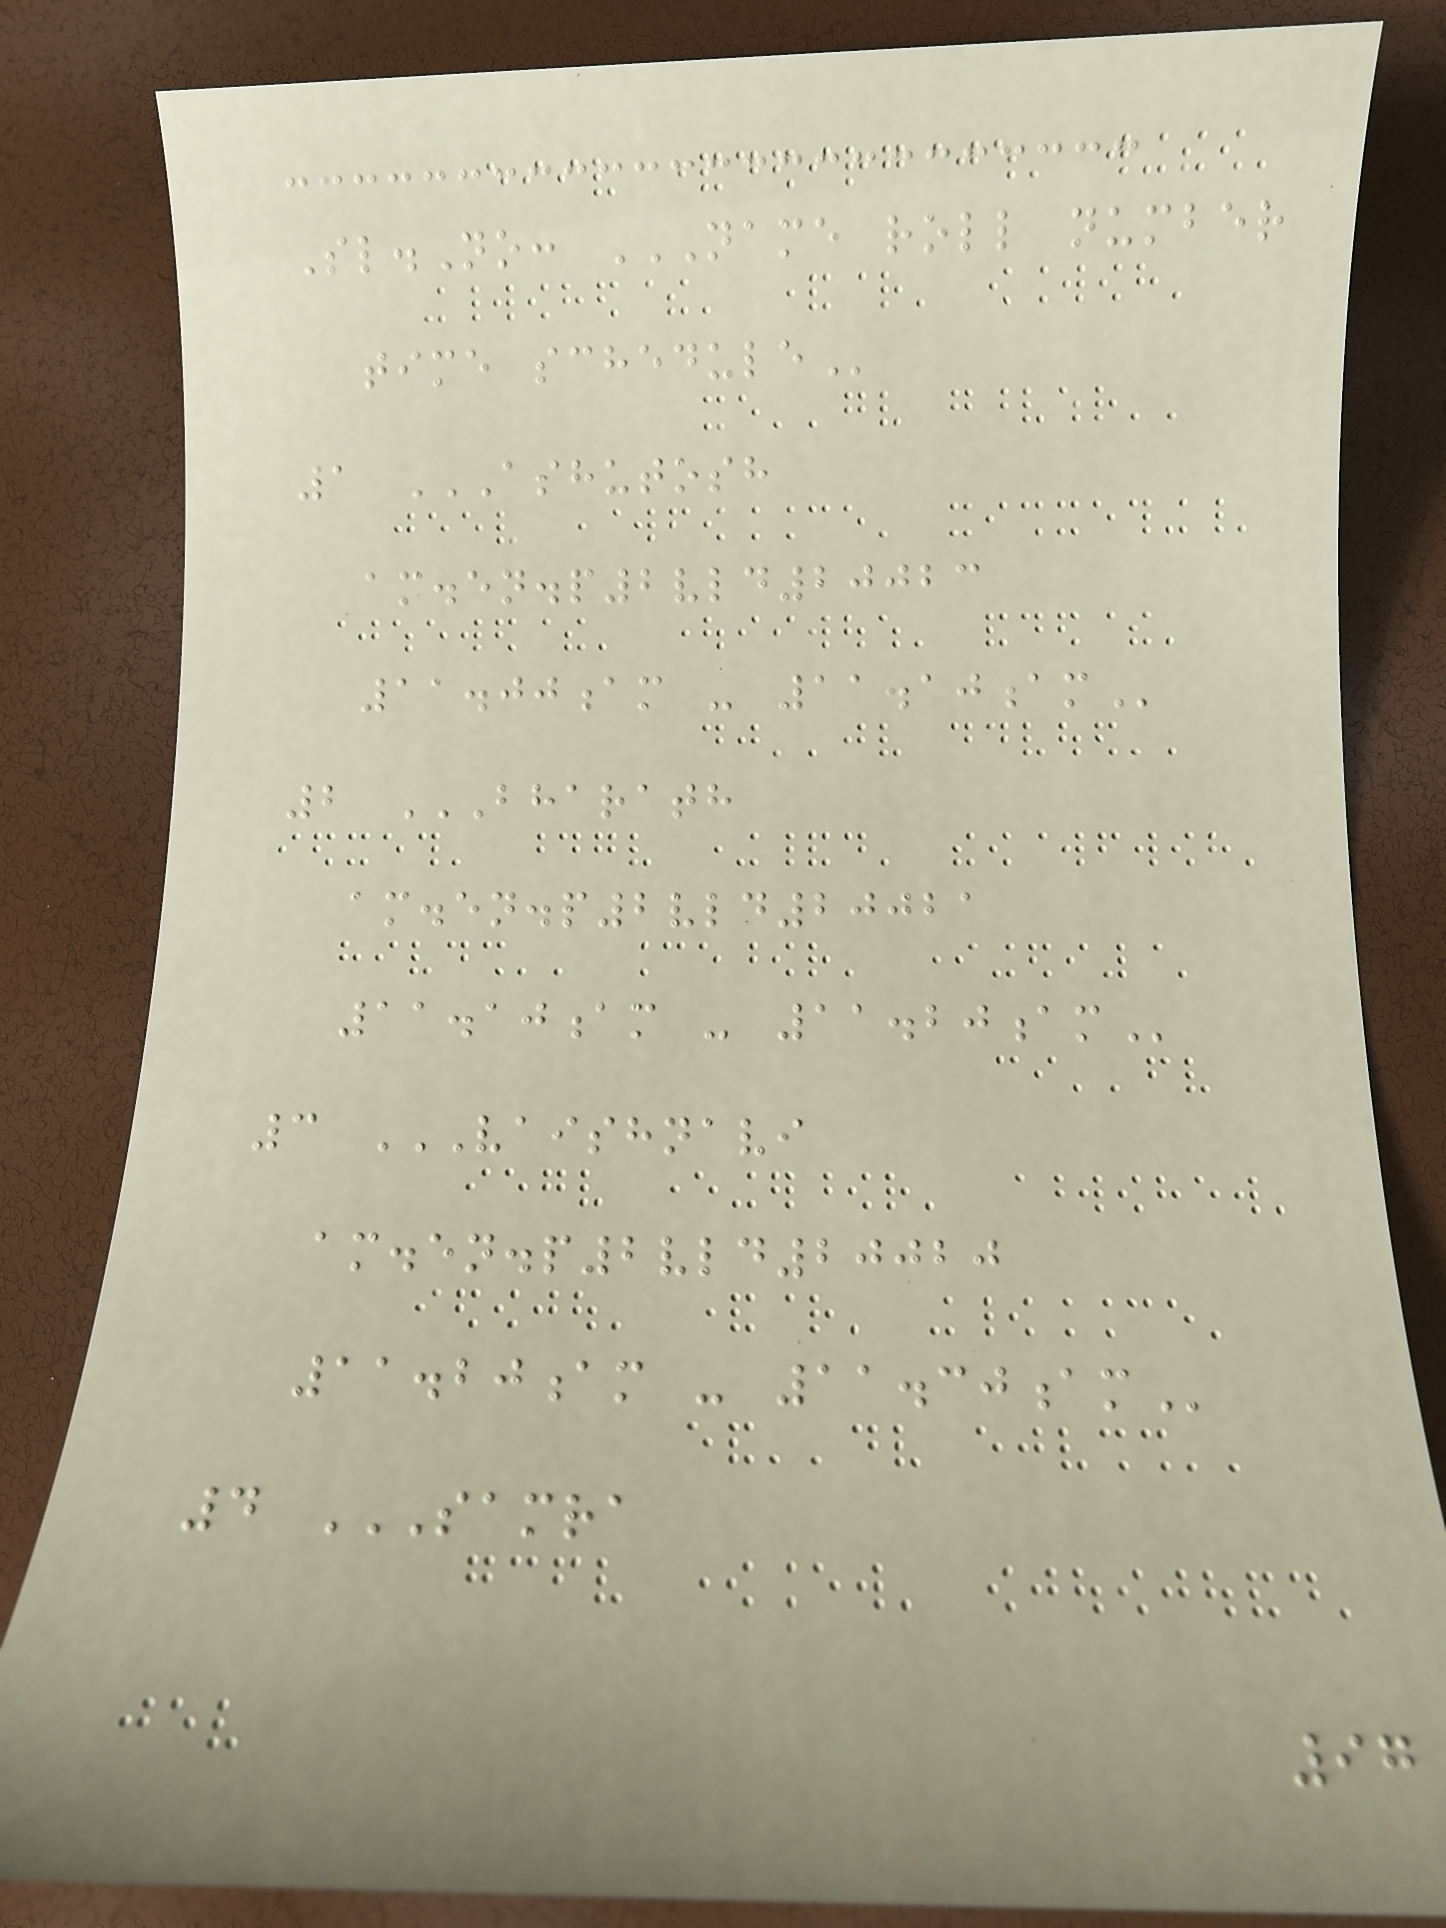Sl.No: NAME ROLL NUMBER
TIME SCHEDULE
1 ASHUTOSH
AM.EN.P2VLD20023
11.00AM - 11.10AM
2 BHARATH
AM.EN.P2VLD20021
11.10AM - 11.20AM
3 VAISHNAVI
AM.EN.P2VLD20020
11.20AM - 11.30AM
4 SAMRA
97
